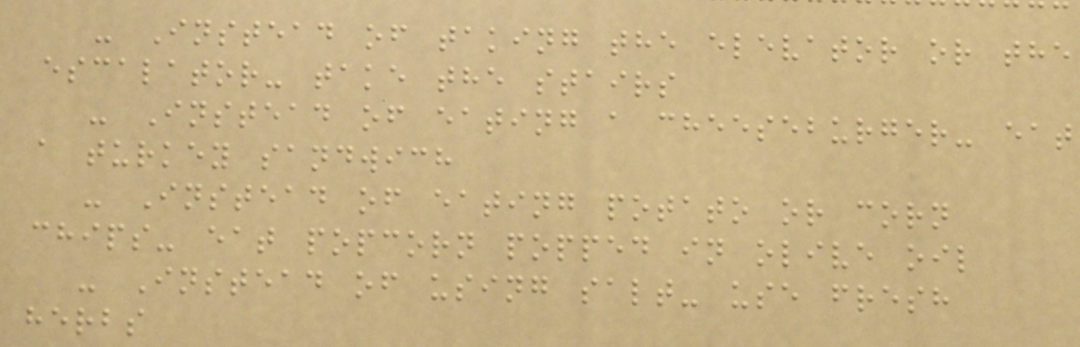- Instead of taking the elevator or the
escalator- take the stairs
- Instead of eating a cheeseburger- eat
a turkey sandwich
- Instead of eating potato or corn
chips- eat popcorn popped in olive oil
- Instead of using salt- use fresh
herbs
